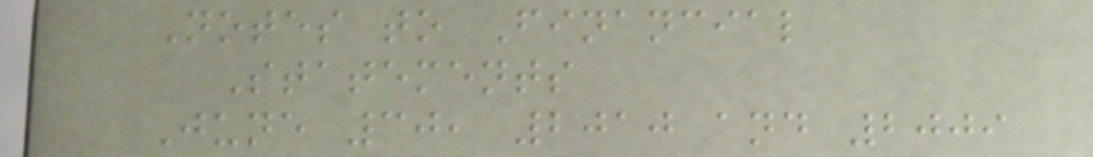Notes to Financial
Statements
June 30, 2010 and 2009
